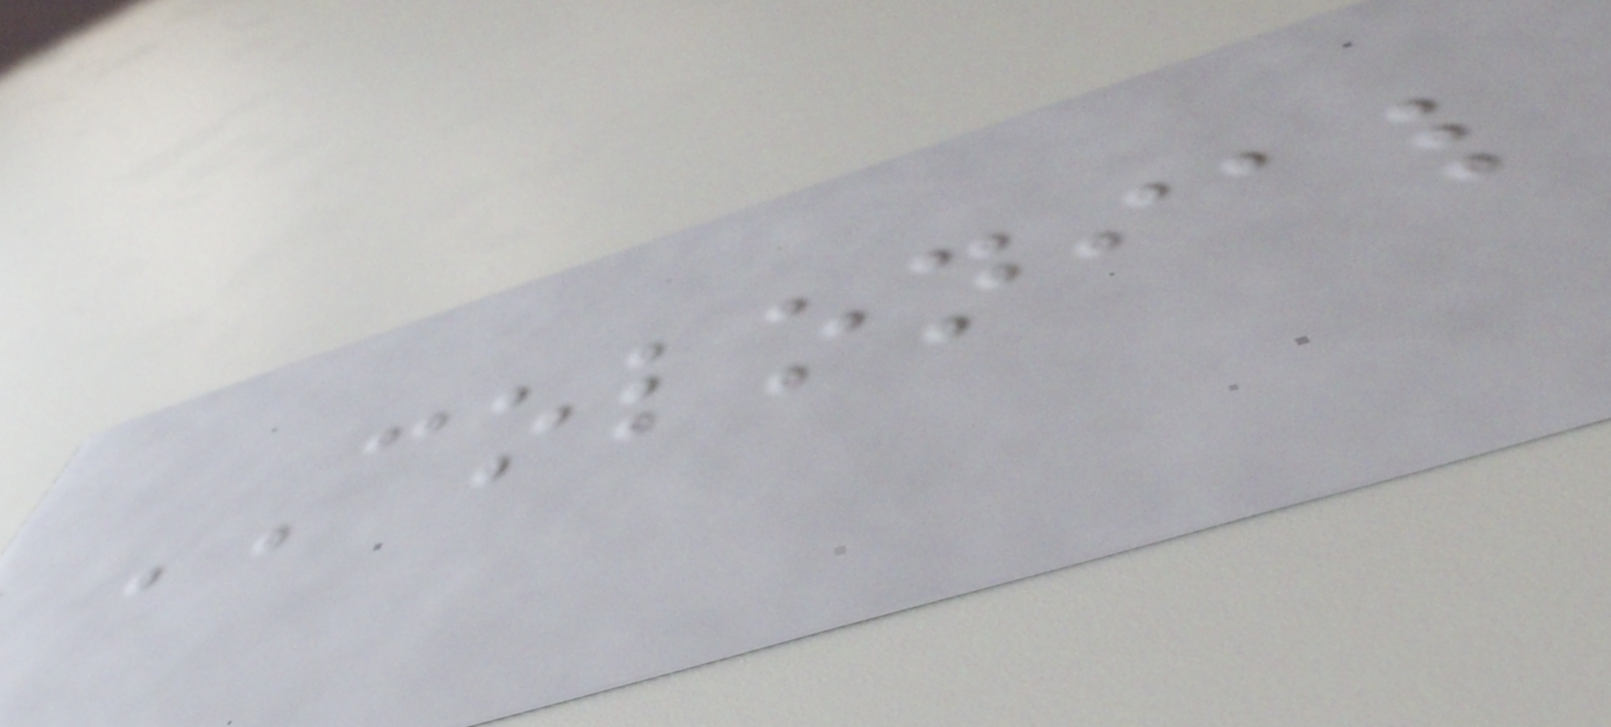COLONIAL
